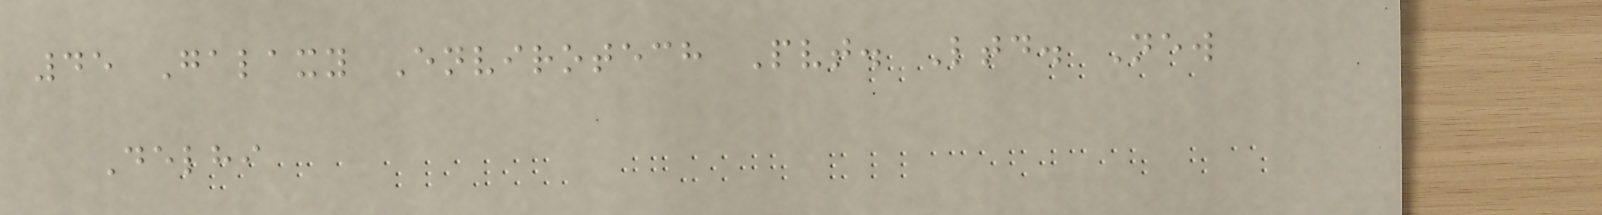45 Galaxy Envirotech Pvt. Ltd. New
Delhi
